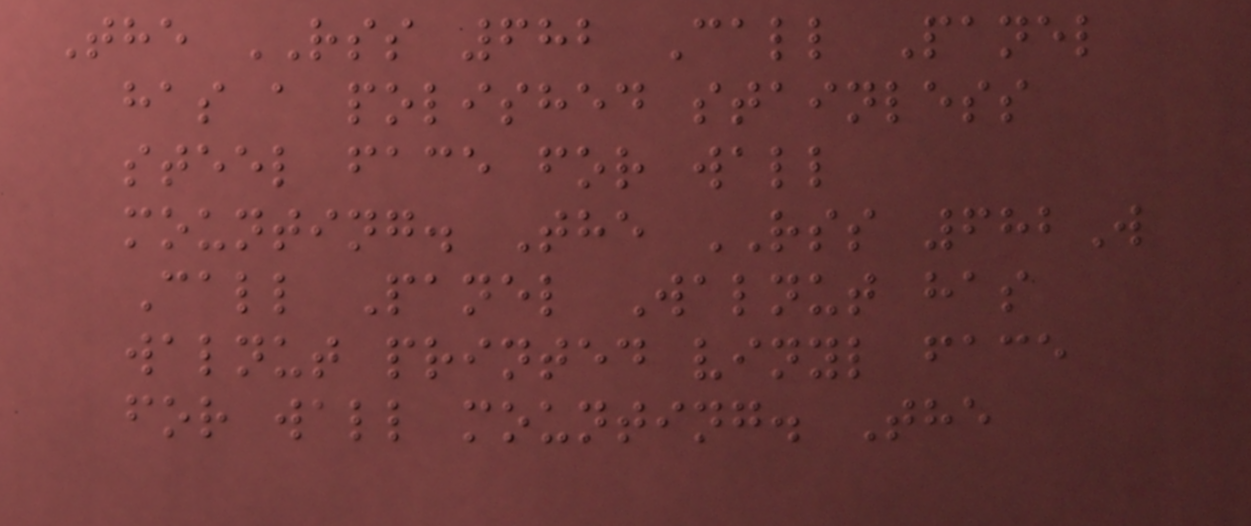The RSS 682 Call Panel
has a polished stainless
steel face for wall
mounting. The RSS 682W
Call Panel Walnut has
walnut printed vinyl face
for wall mounting. The
